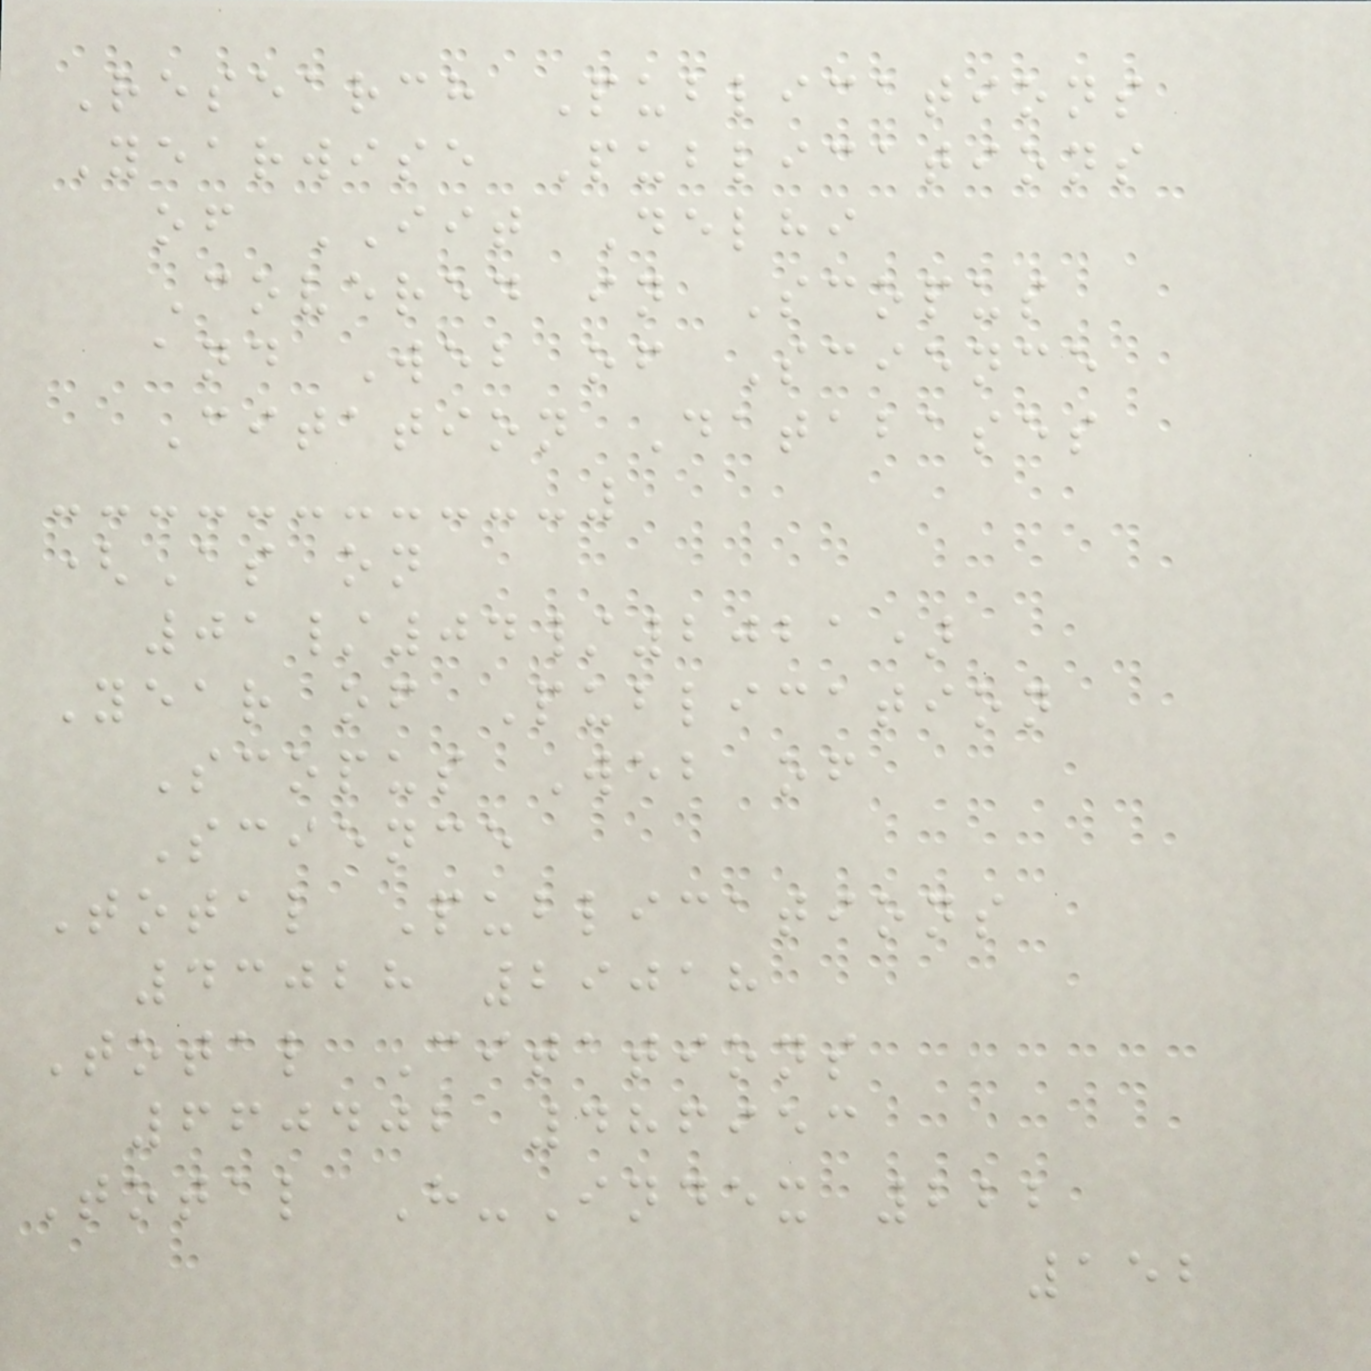Research Publications
Yearwise Publications
of IIT Delhi
Covered in Scopus
and Web of Science
Citation Databases
(As on
01/04/2021)
Year of Publication
Scopus Web of
Science
Total Publications
43028 29018
Total Citations
660402 486953
Total H-Index 222
152
